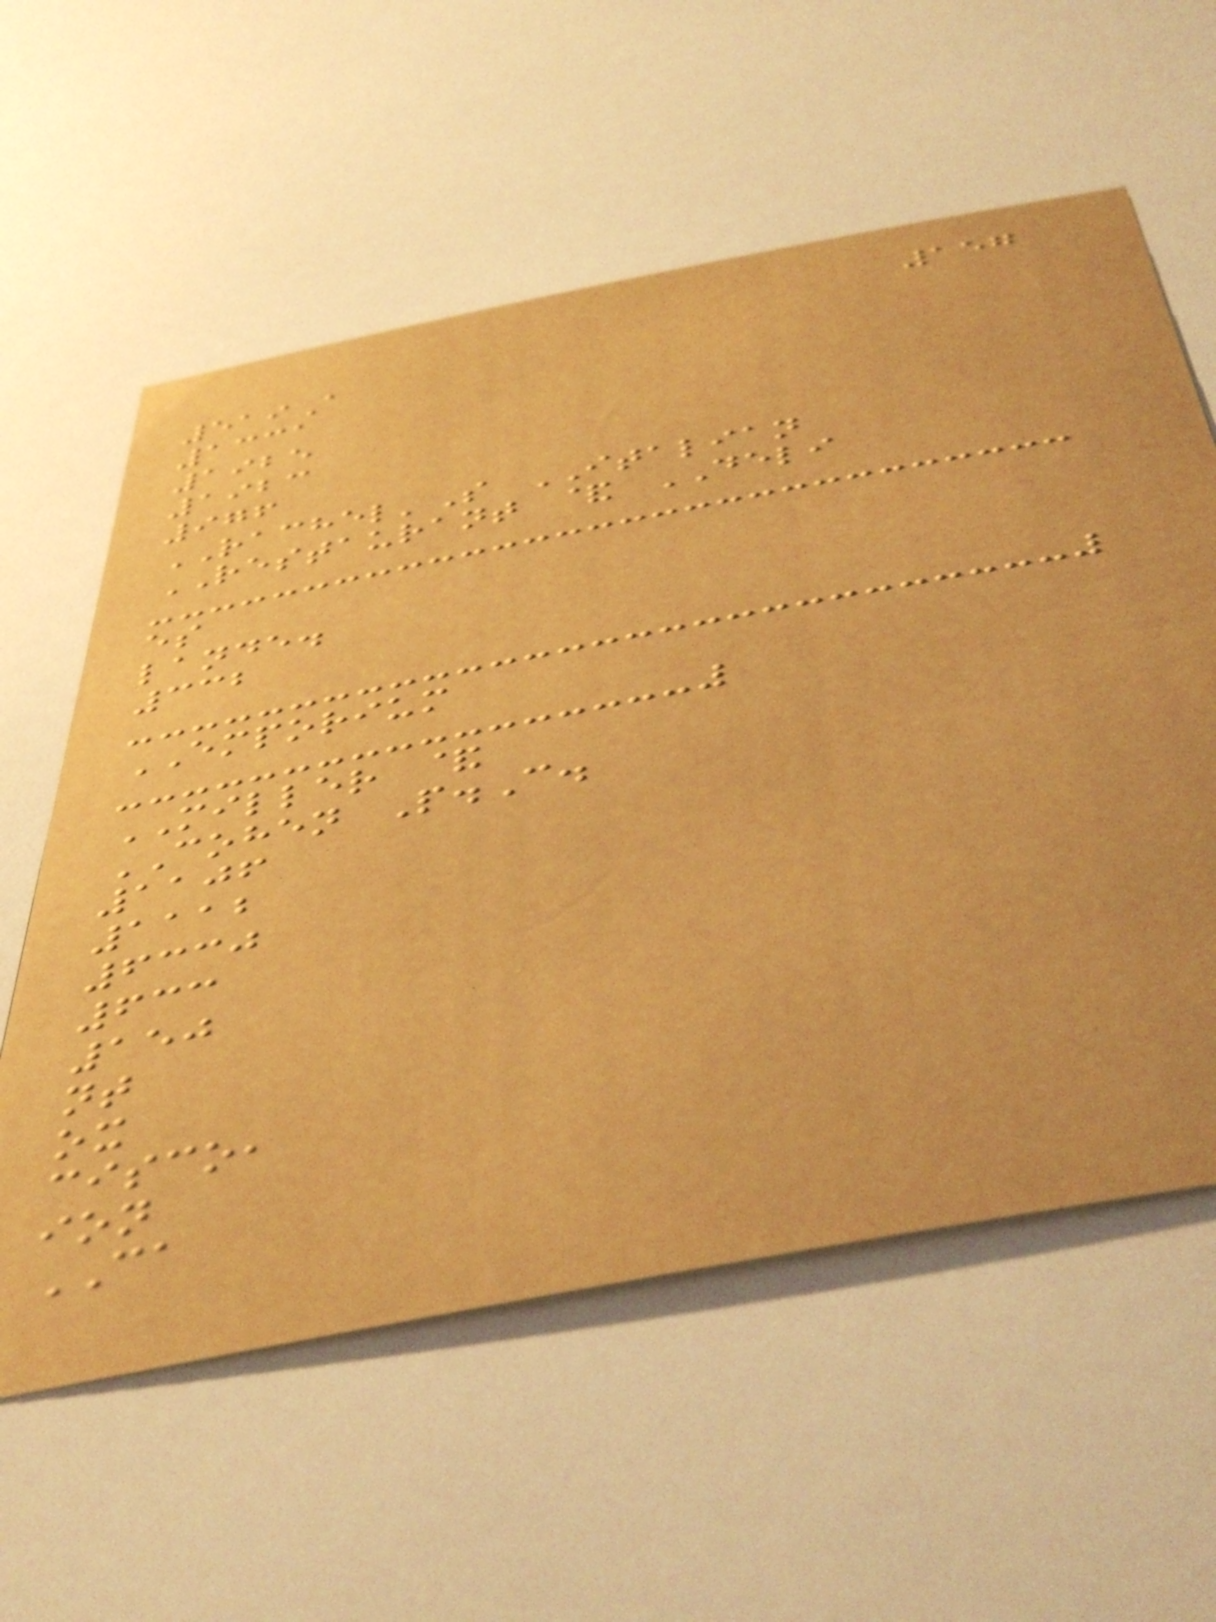157
519A
1331
1925
1923
976
RACHEL'S ITALIAN
RESTAURANT & DELI
es
lande.
332
EMPORIUM
MILLER &
COHEN P.C.
1106
1112
6330
633
150
nt
ox
cisco,
ion
CA
